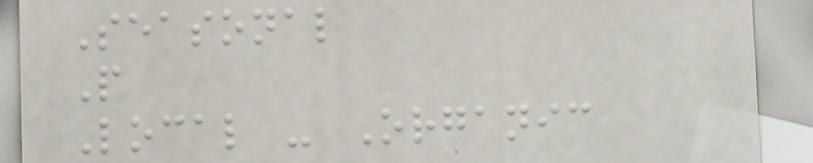Seasonal
P
Local - Organic
